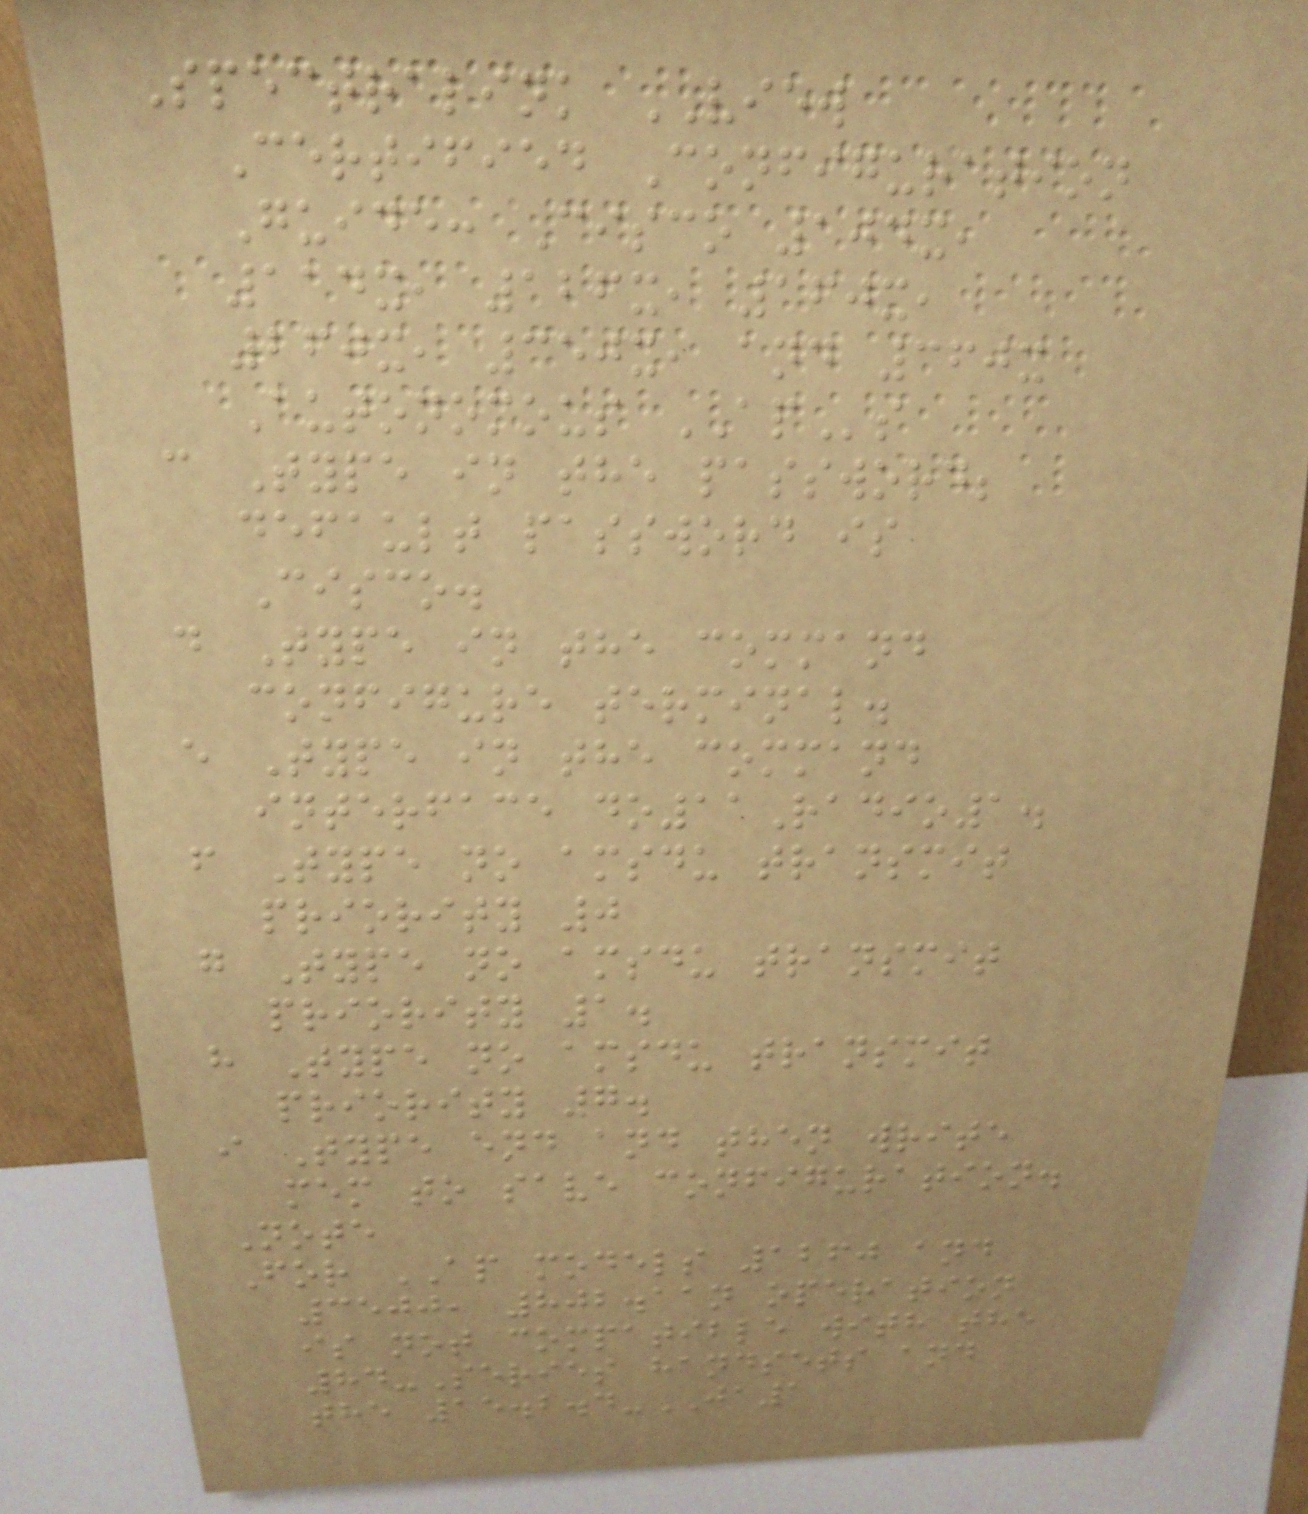Spectralink VIEW
Certified Configuration
Guide: Cisco 104x,
114x, 126x, 160x,
260x, 350x, and 360x
Autonomous APs
c Type in the password;
default password is
Cisco.
d Type in the command
configure terminal.
e Type in the command
interface do11Radio1.
f Type no amsdu transmit
priority 0
g Type no amsdu transmit
priority 1.
h Type no amsdu transmit
priority 7.
i Type end and then write
mem to save configuration.
Note
For AP models 1260 and
3500, 802.11n operation
is not compatible with the
84-Series handsets and
the 15.2.4-JA1
